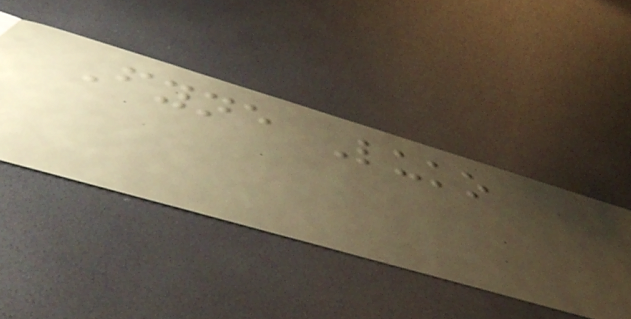Fyne Luko
